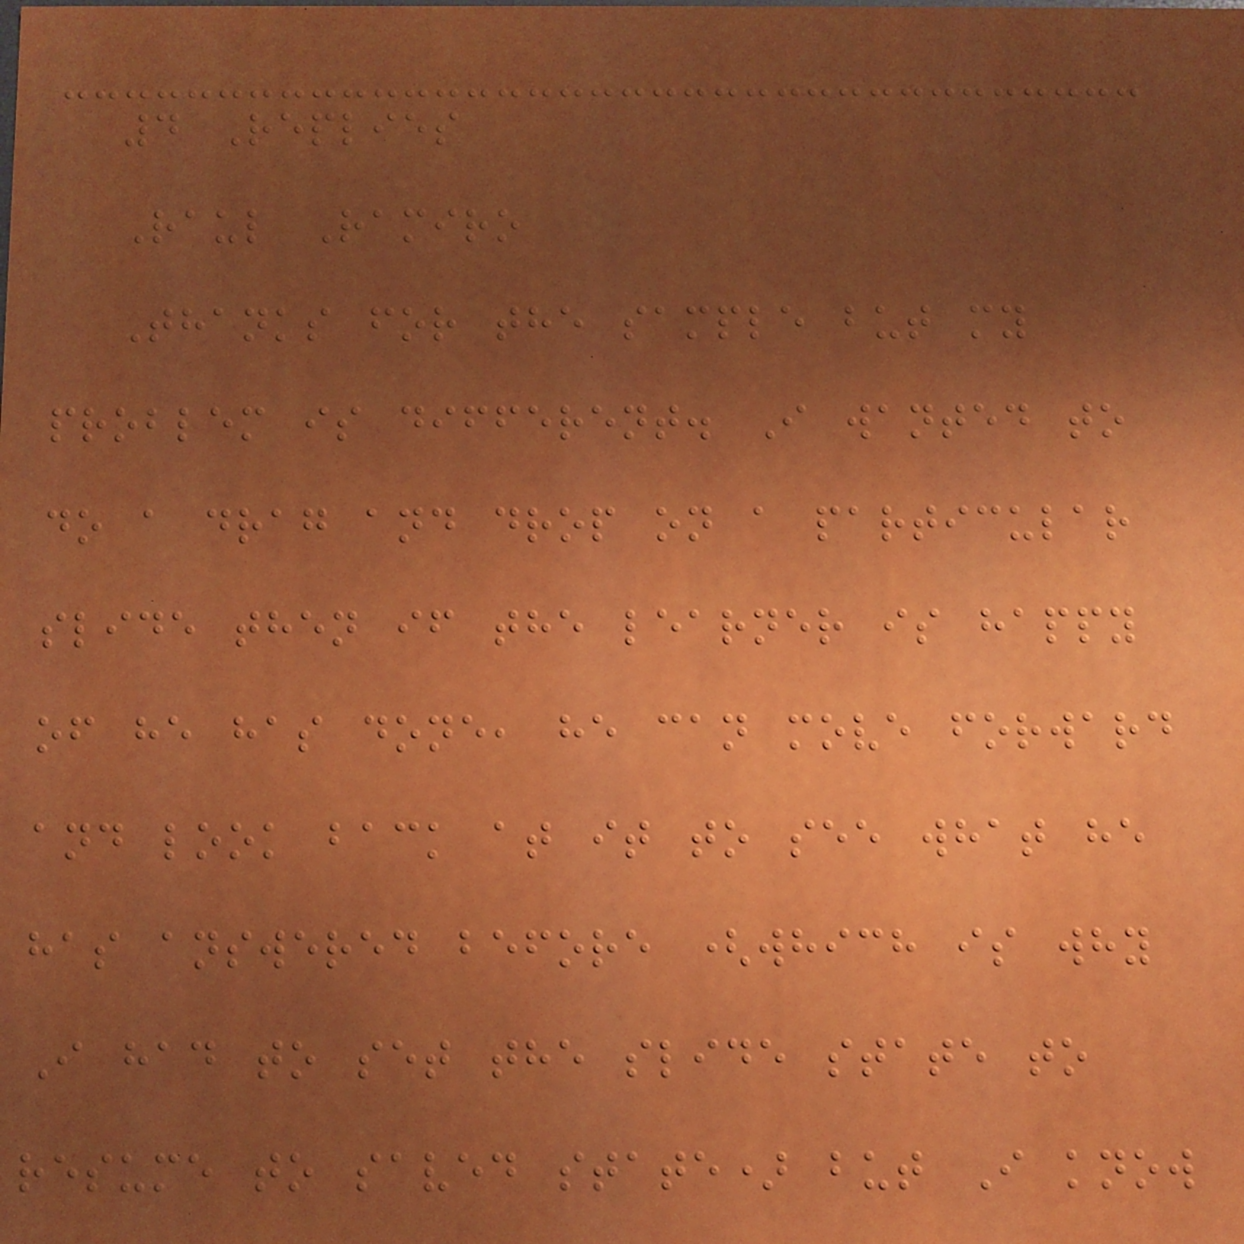4 Replies
Raul Ramiro
Thanks for the sample but my
problem is different. I wanted to
do a drag and drop on a particular
slide then if the learner is happy
of he has done, he can move forward
and look back at it to see what he
has answered before (which is why
I had to set the slide state to
resume to saved state) but I know
